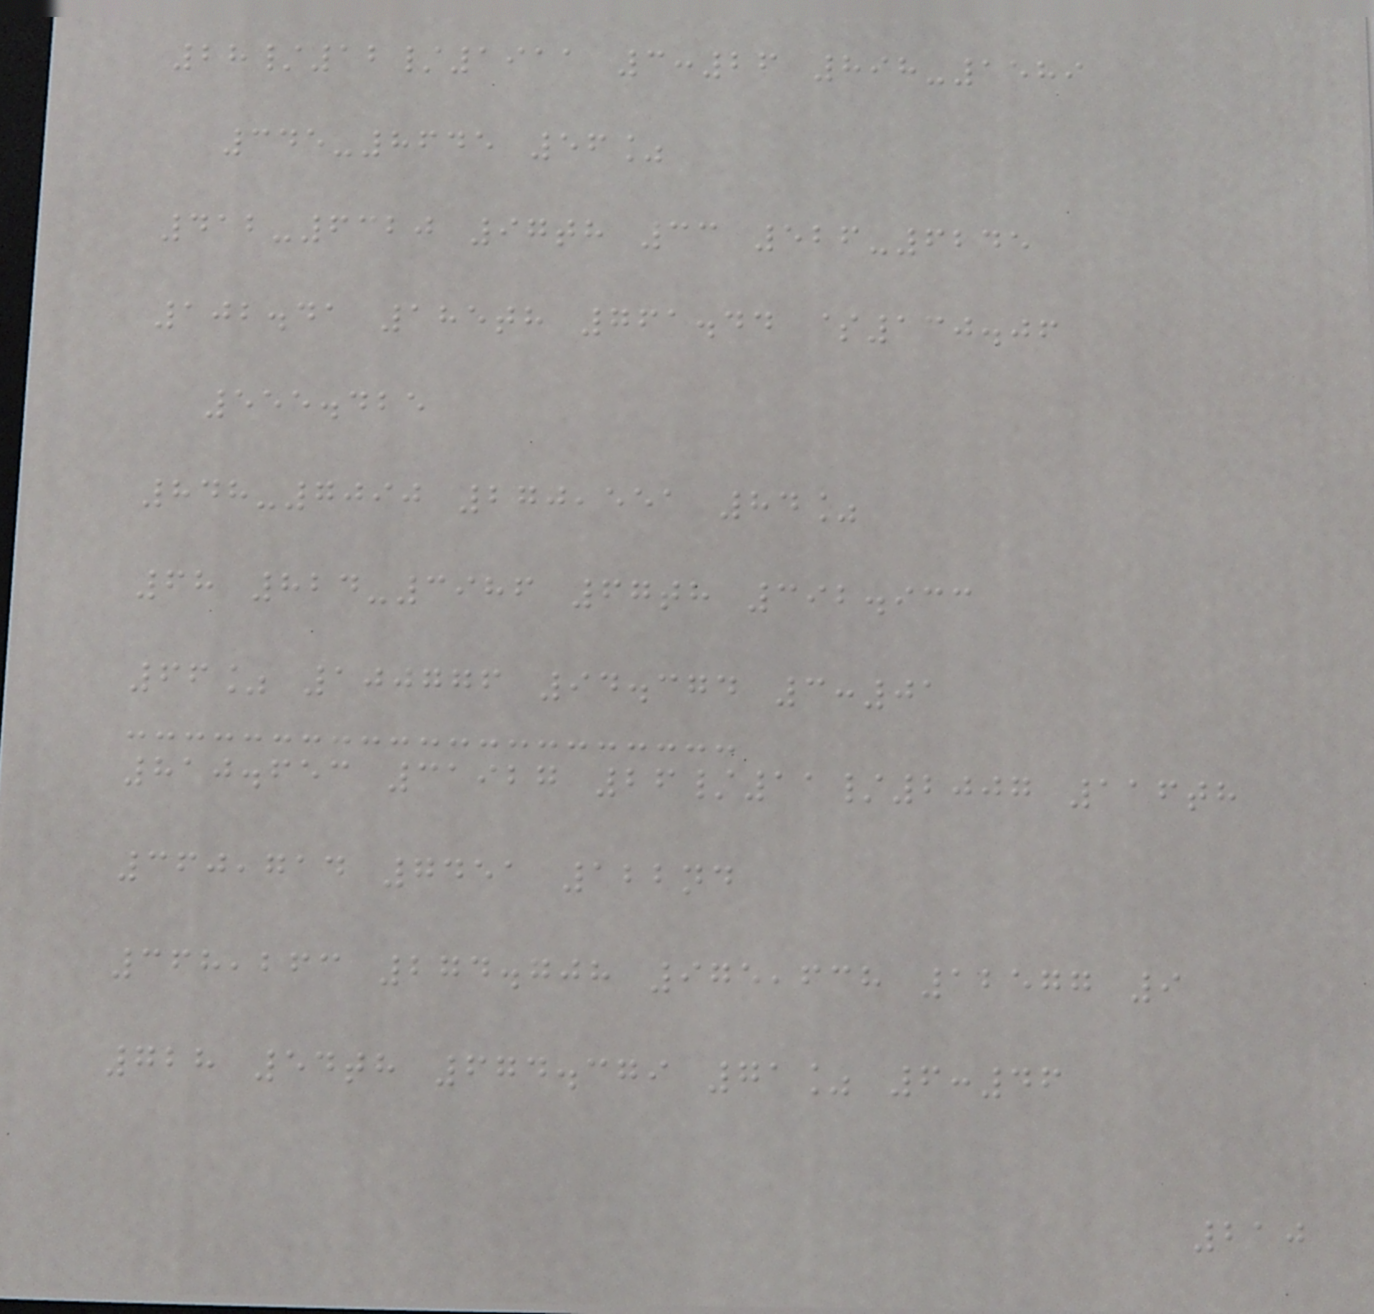28/12/1911 3:26 898-1589
345-8645 56%
412-6320 97th 33 526-6245
102.41 185th 761.44 $130.06
555.425
848-7090 270,551 84%
68 824-3986 67th 392.933
66% 100776 94.374 3:01
810.653 31927 26/11/2007 116th
360,714 7451 122nd
368,263 274.708 975,638 12577 9
728 54th 674.379 71% 6:46
210
